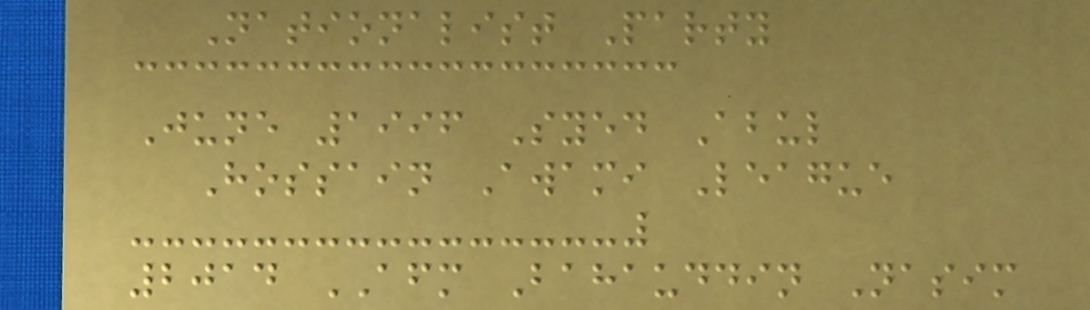Nationalist Party
June 1996 Syed Abul
Hossain Awami League
2014 AFM Bahauddin Nasim
